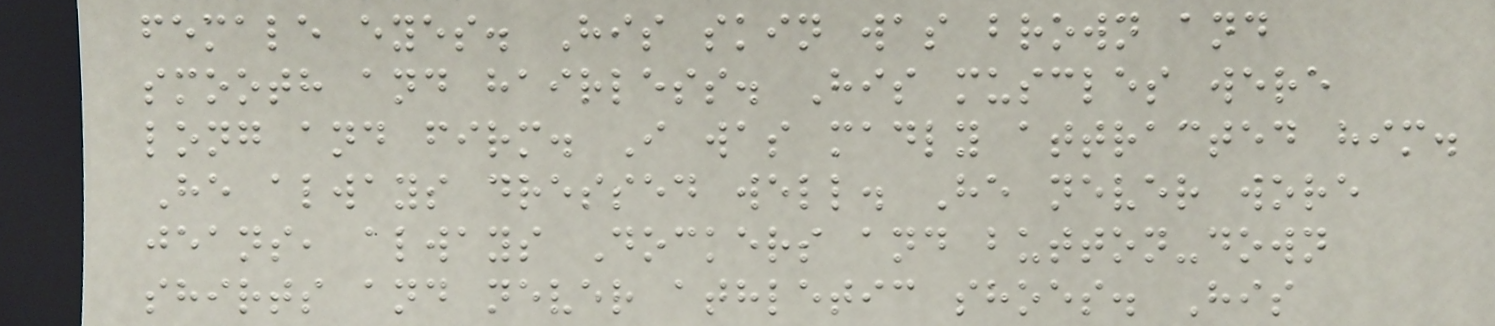female eyes. His skin was brown and
smooth and hairless. His muscles were
long and firm. I was madly attracted him.
He always dressed well. He never wore
jeans, always Dockers and button-down
shirts and never athletic shoes. His
